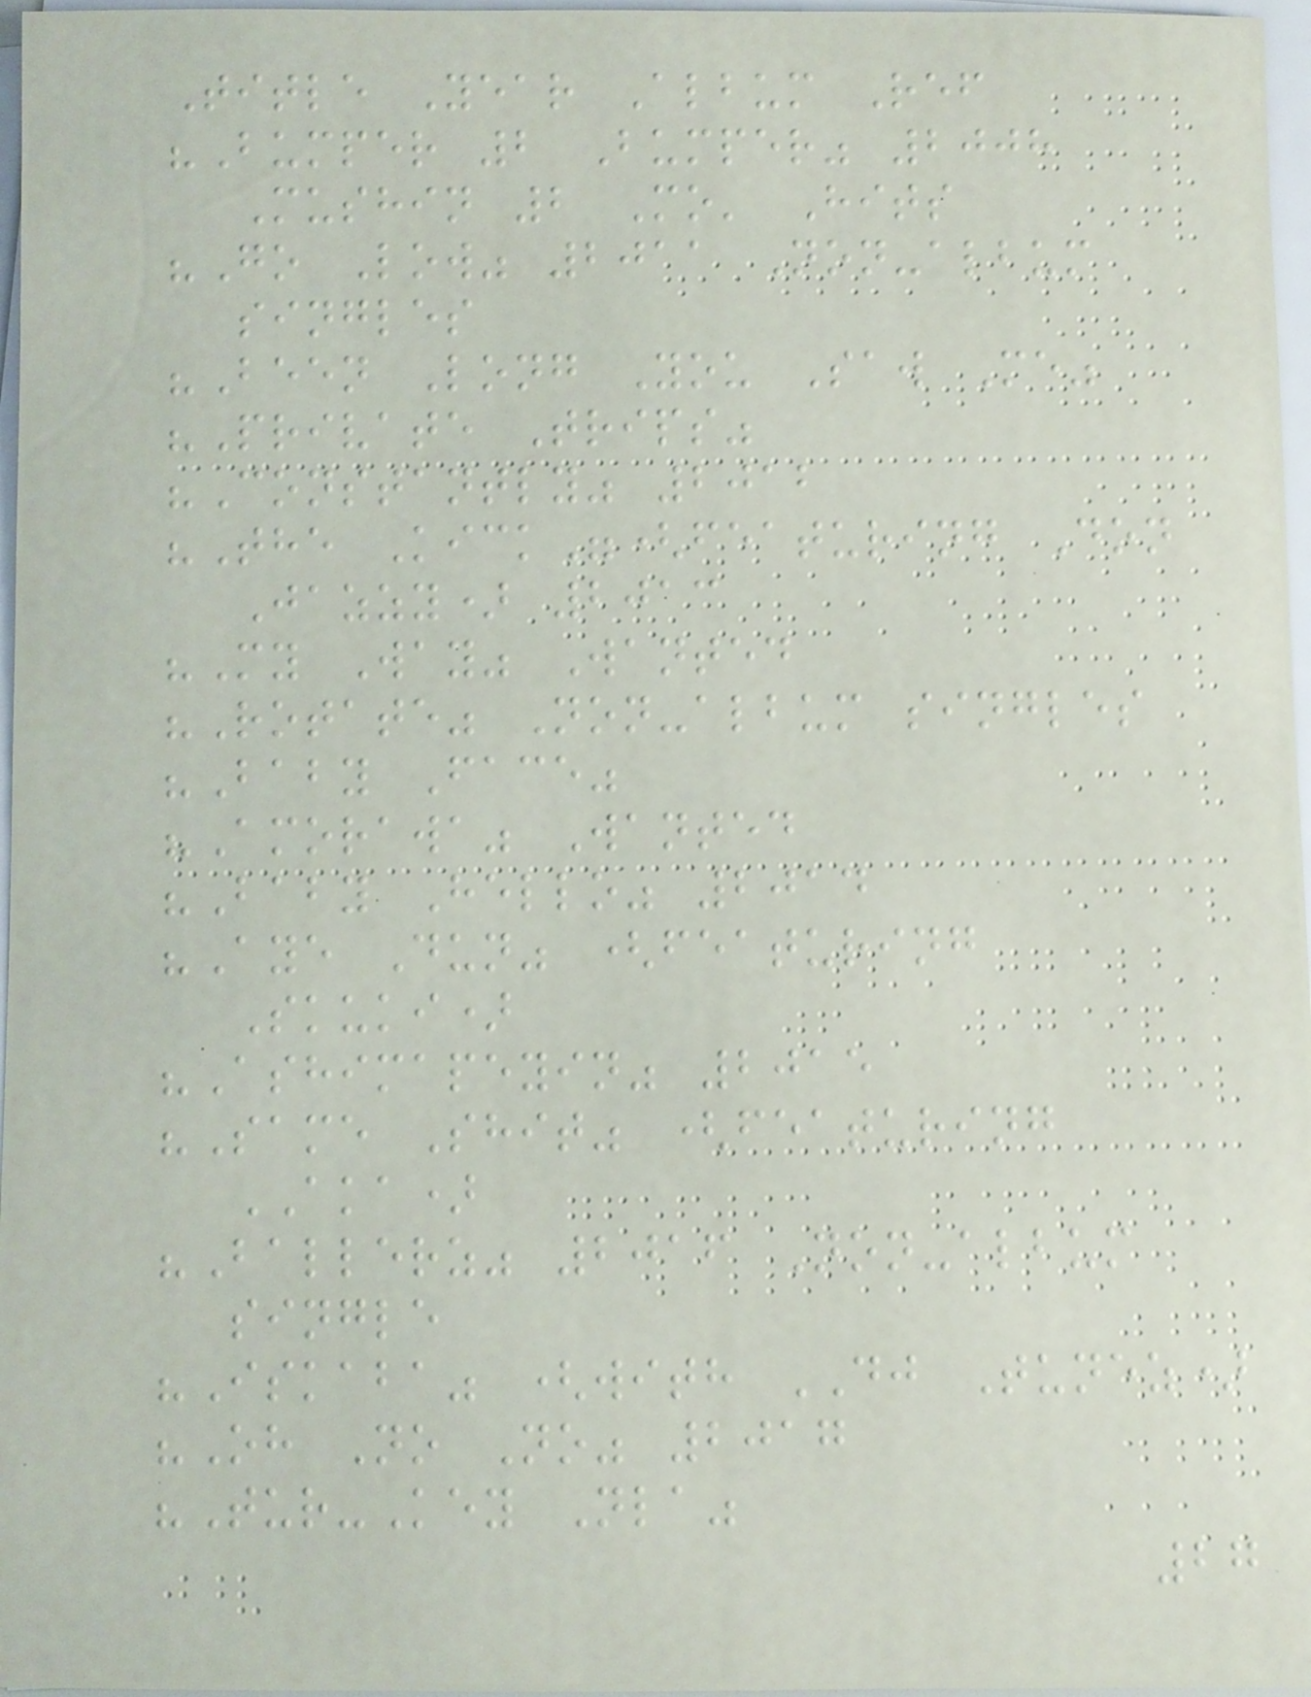Title Year Album Ref
"Bumper 2 Bumper" 2008
Mushin 2 Mo' Hits
"Go Low" 2011 Non-album
singles
"Been Long You Saw Me"
"Private Trips"
"Constantly" 2012
"The Kick"(featuring Don
Jazzy) 2013
"My Way" Wanted
"Rotate" Non-album singles
"Baby Face"
"Amorawa" Wanted
"Baby Hello" 2014
"Aye Dun" (featuring
Skuki)
"Ashimapeyin" 2015
"Same Shit" (featuring
AKA)
"Ballerz" 2016 Non-album
single
"Iskaba" (with DJ Tunez)
"Oh No No" 2017
"Tur-Key Nla"
27
